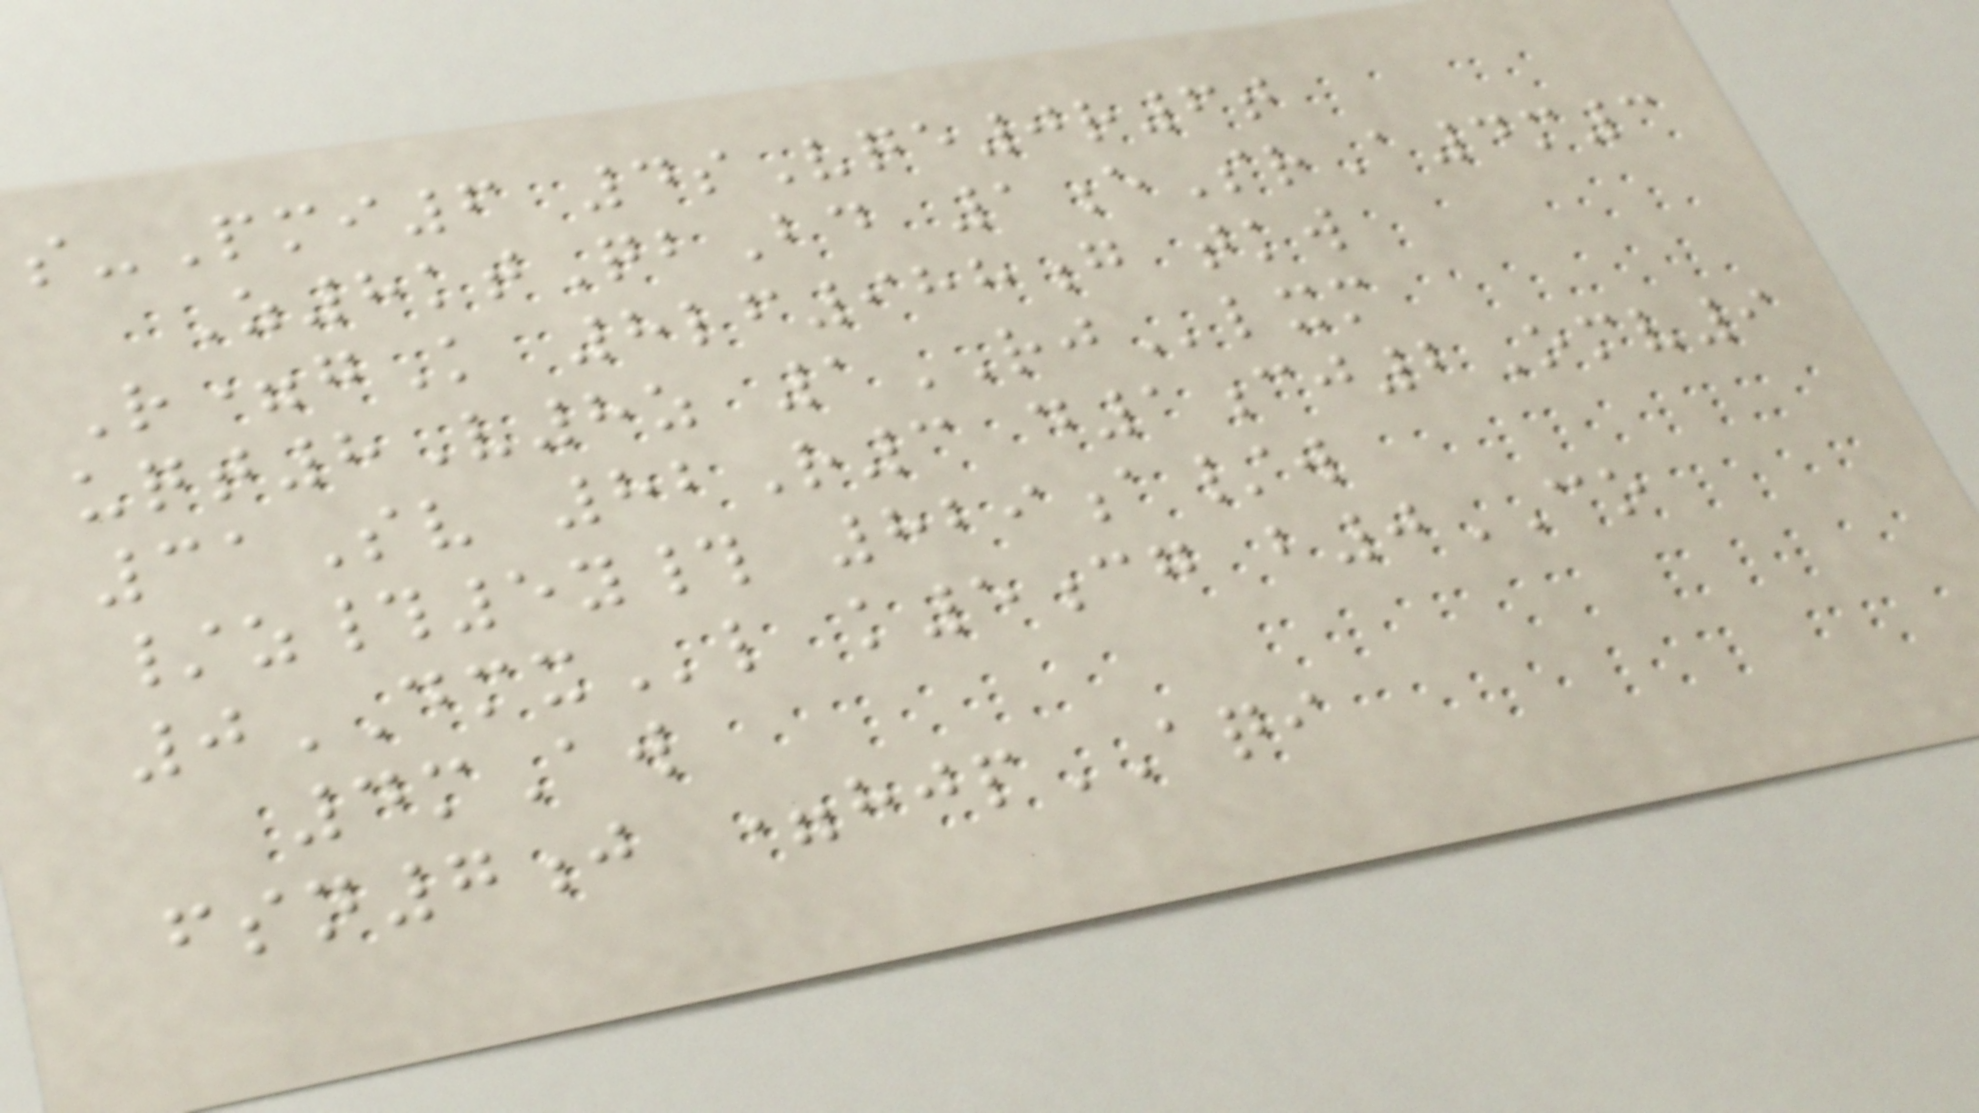s-Pmi6 4sVqe0r6t
Z8ktQbBd 1eSrA4m3
R=gK 8lf988g tkw
uqt8V8z 1RJlxm
31Sv 82R3 d1cj2Omv9
/z#5y# 829a/w
0DMXl k5cg b0CO
4mAw
fsn7j =hjpAQI
